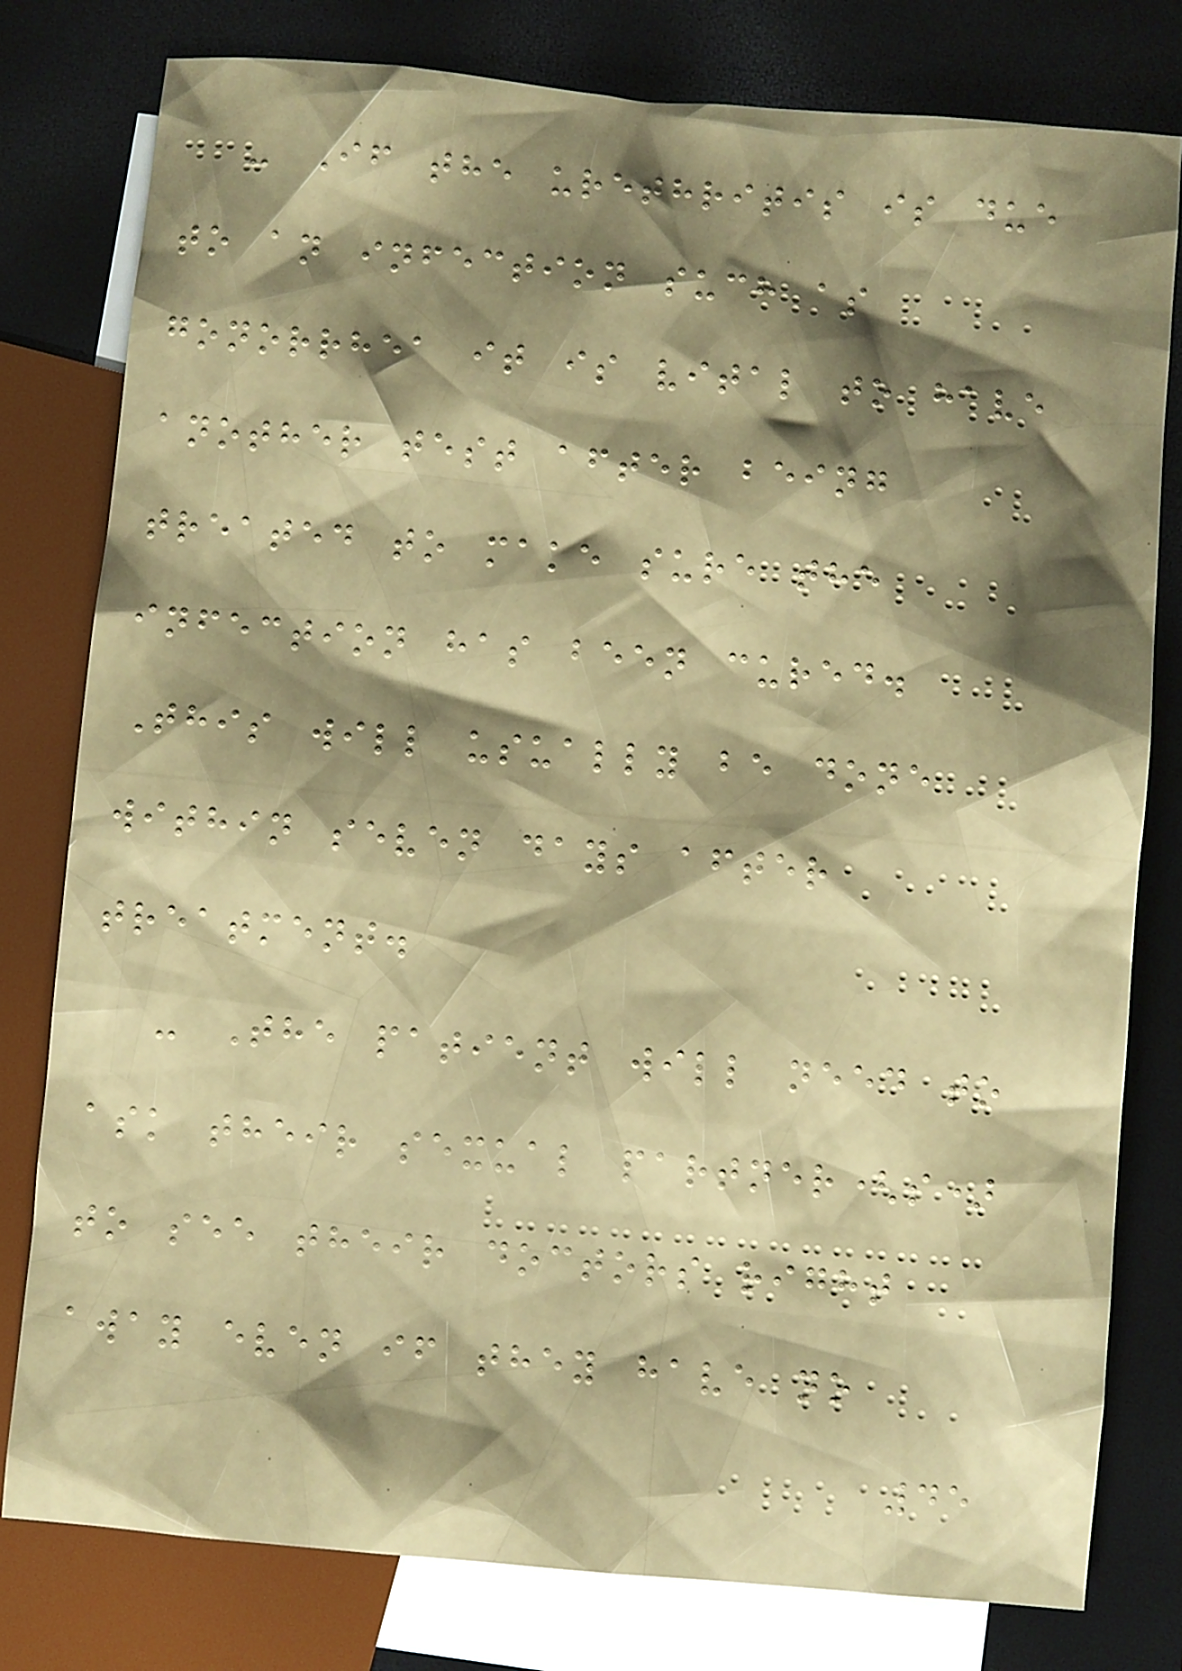- If the urethritis is due
to an infection such as
gonorrhea it is vital to have
another test after being
treated to make sure the
infection has been cured.
This will usually be done
within seven days after
treatment.
- The patient will need to
ask their sexual partner(s)
to see their doctors right
away even if they have no
45
